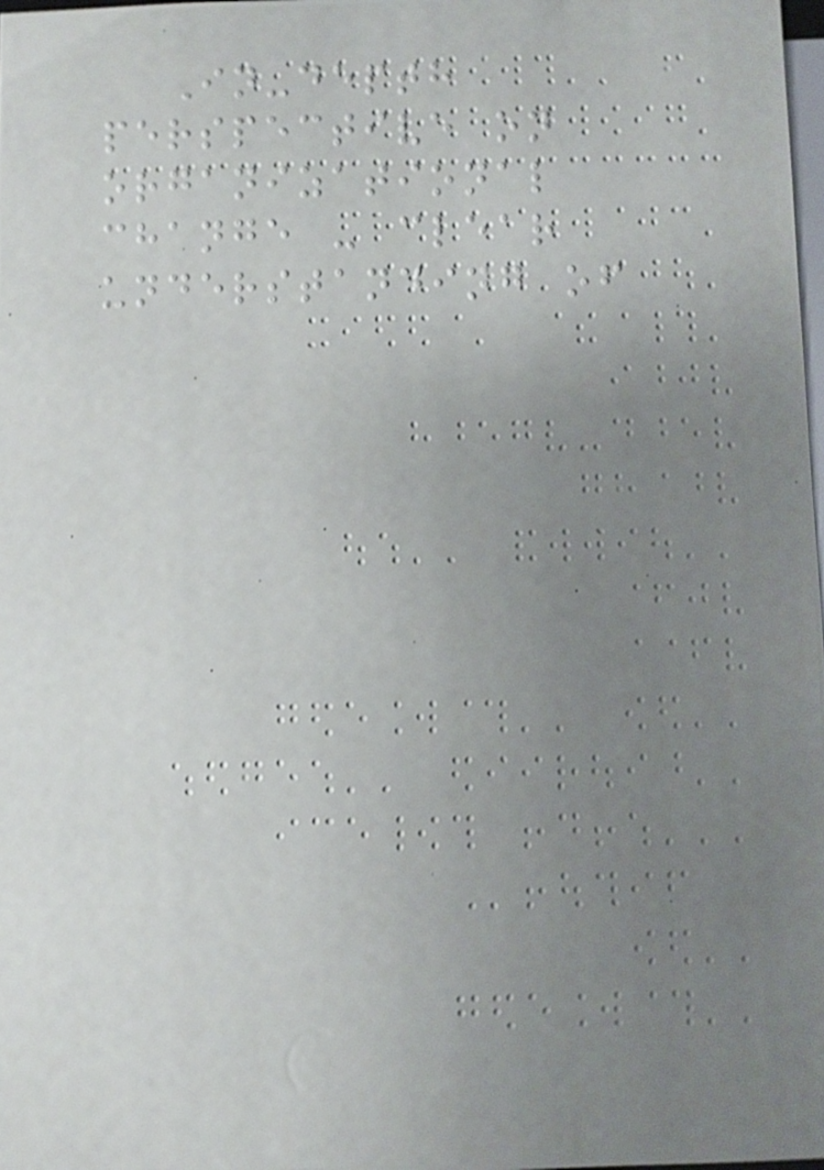In-depth
perspective on
organizational
change - clear
understanding of
